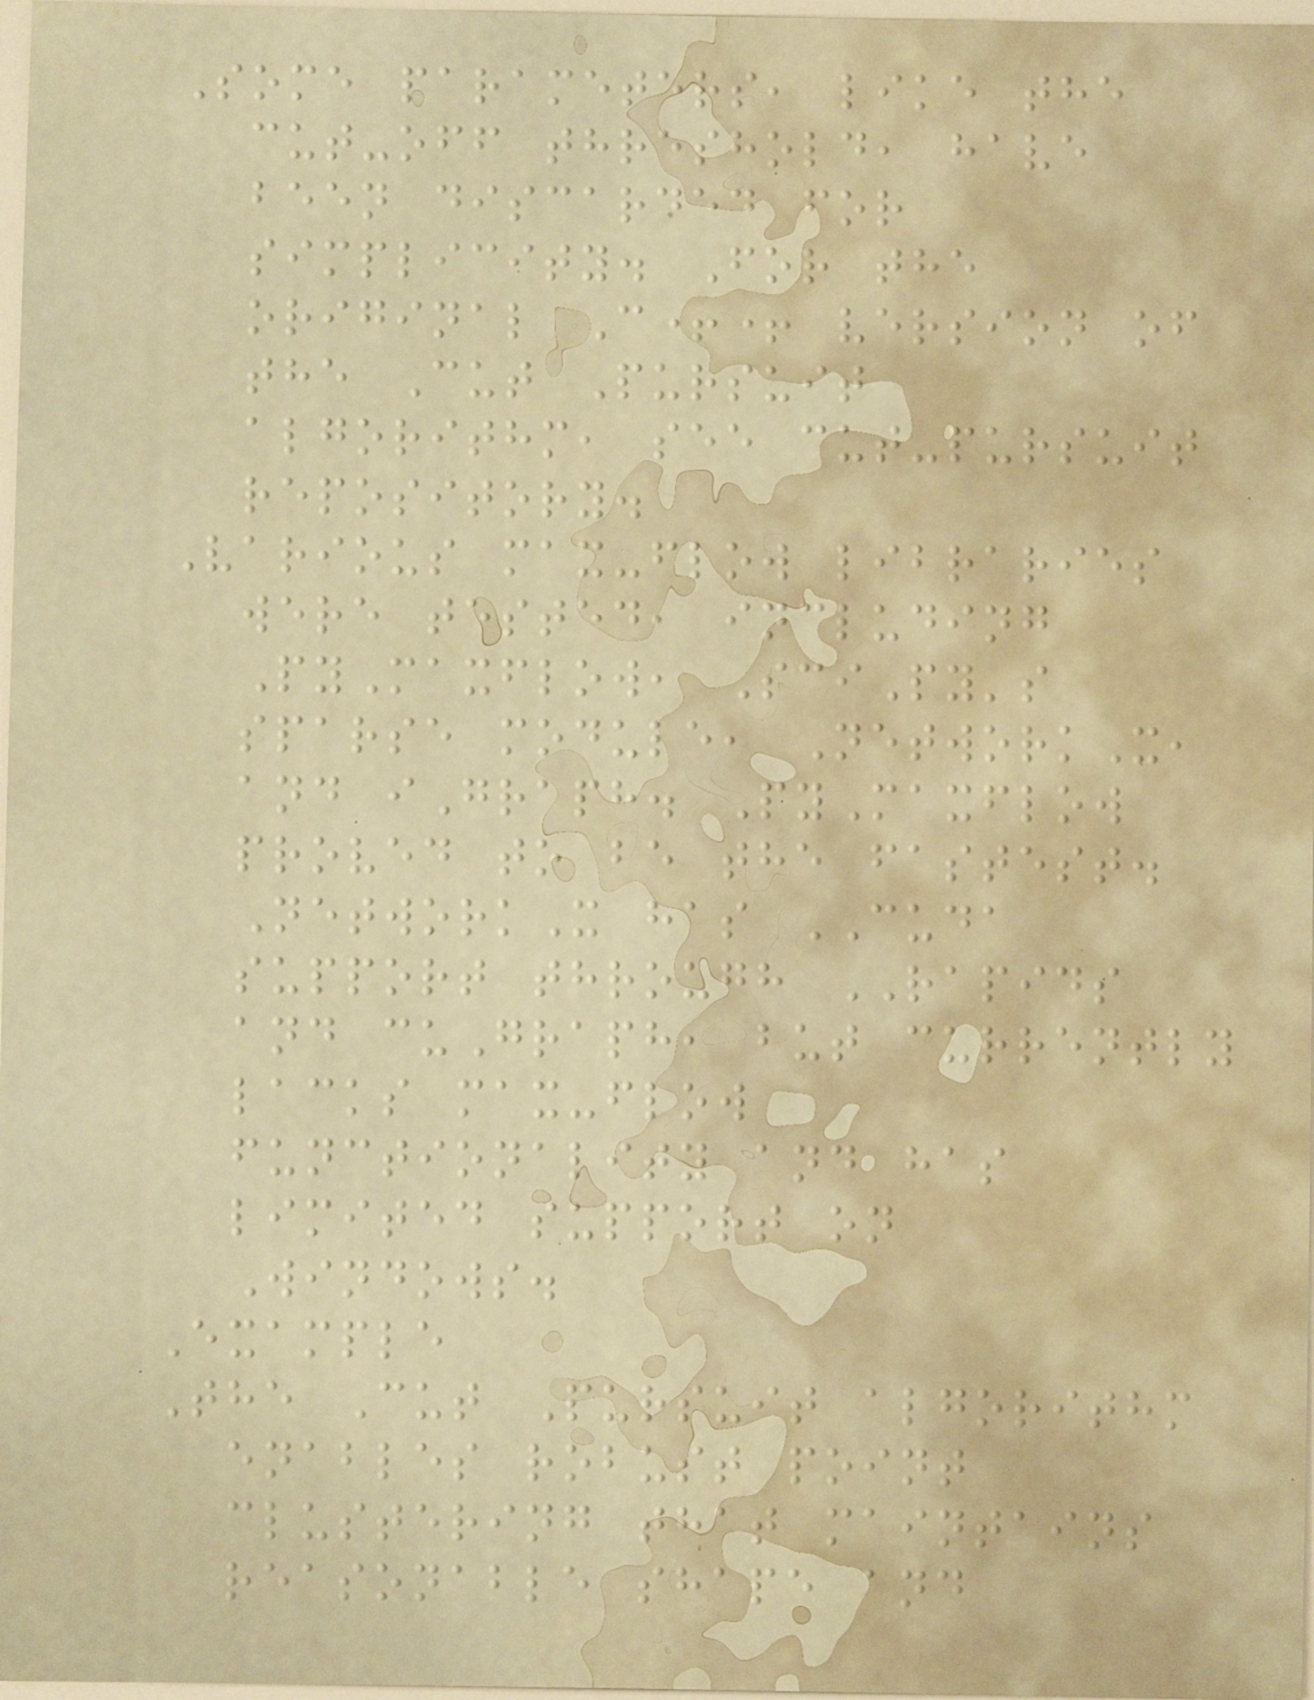Some parameters, like the
cut-off threshold, have
been discarded for
simplicity. For the
original C++ version of
the Cut Pursuit
algorithm, see cut-pursuit
repository.
Various max-flow libraries
were tested, including
PyMaxflow, SciPy's
sparse module, NetworkX,
and iGraph. PyMaxflow
proved to be the fastest.
NetworkX has CUDA
support through RAPIDS
and cuGraph, but currently
lacks max-flow
functionality and has
limited support on
Windows.
Example
The Cut Pursuit algorithm
enables robust point
clustering that maintains
reasonable shape and
